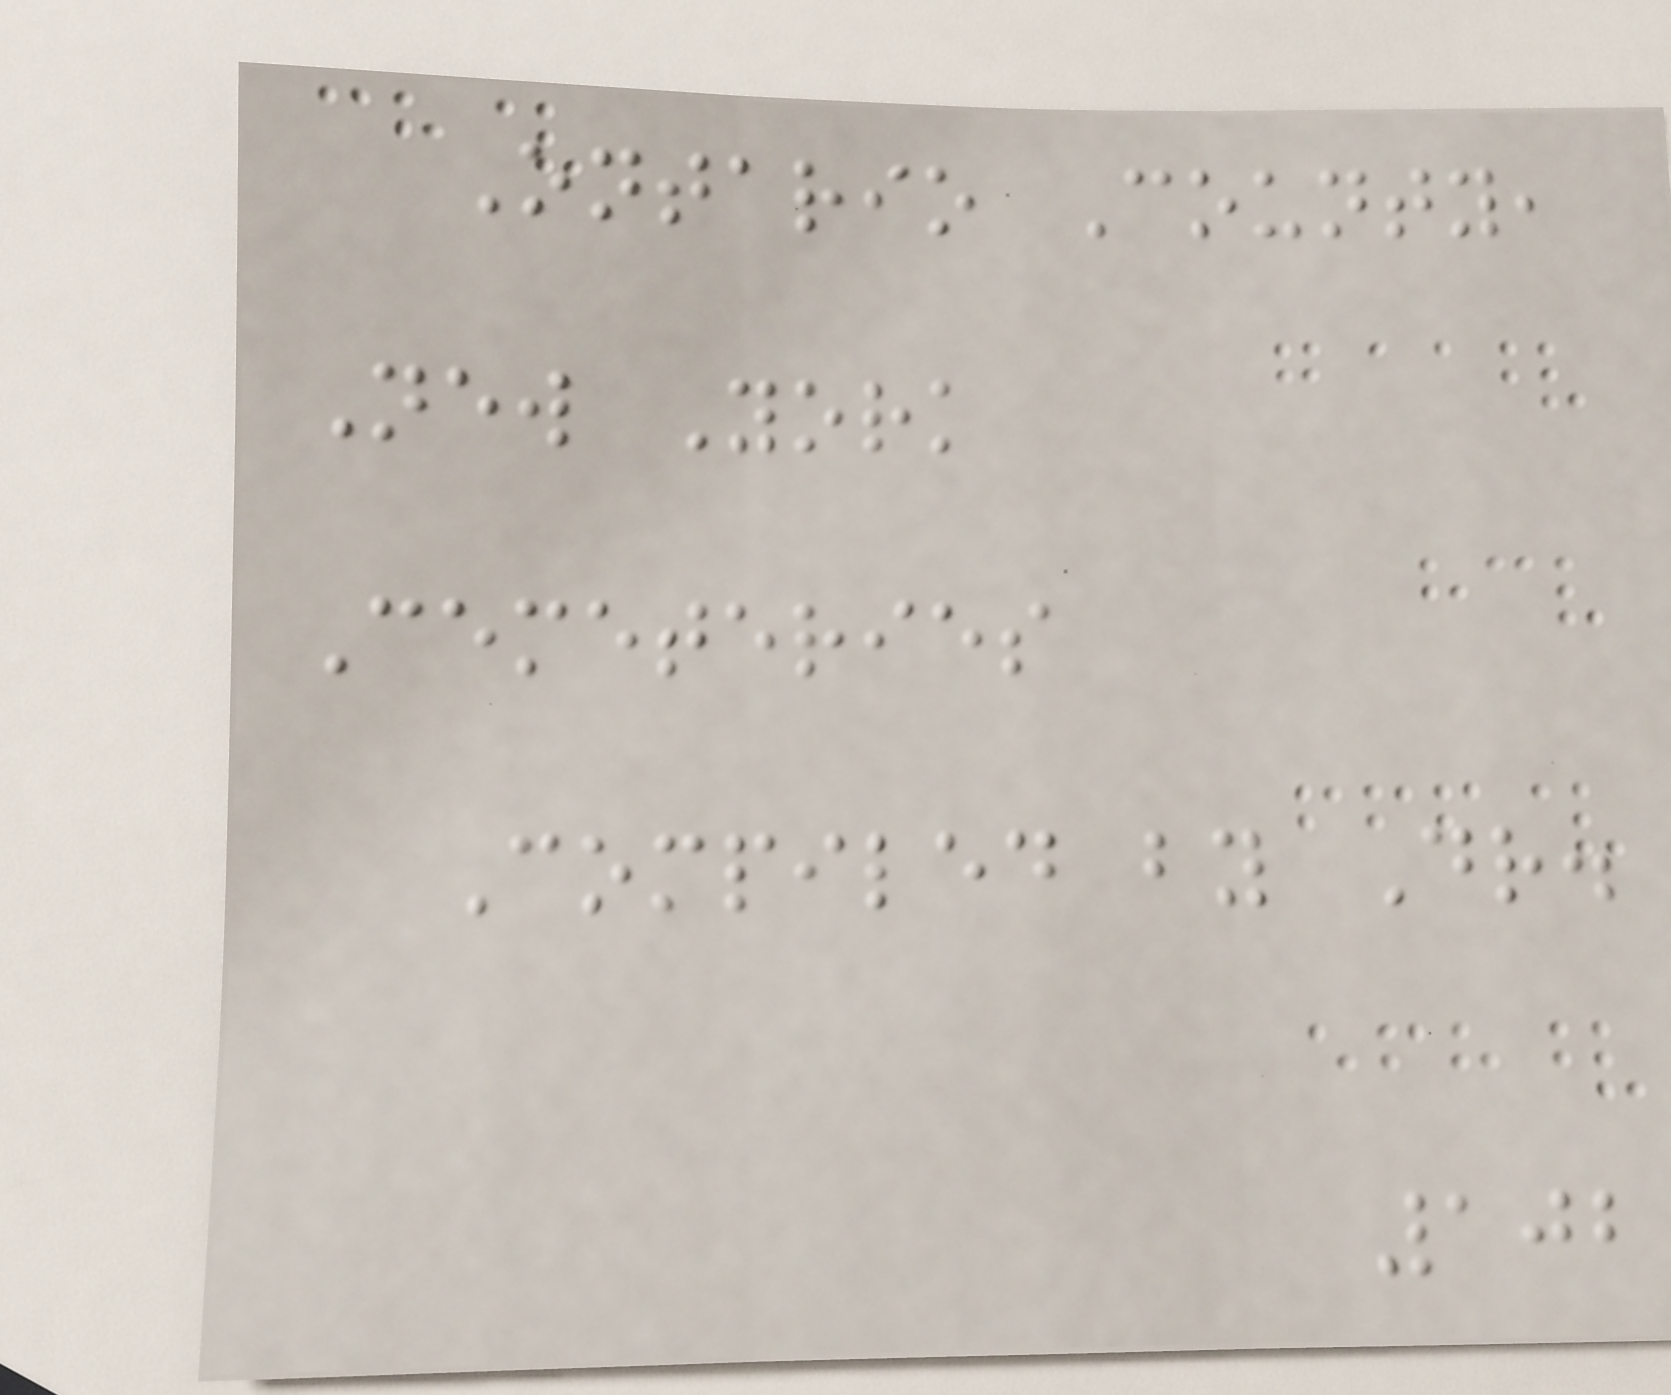Ontario County,
New York
Cemeteries
Compiled by Dr.
102
